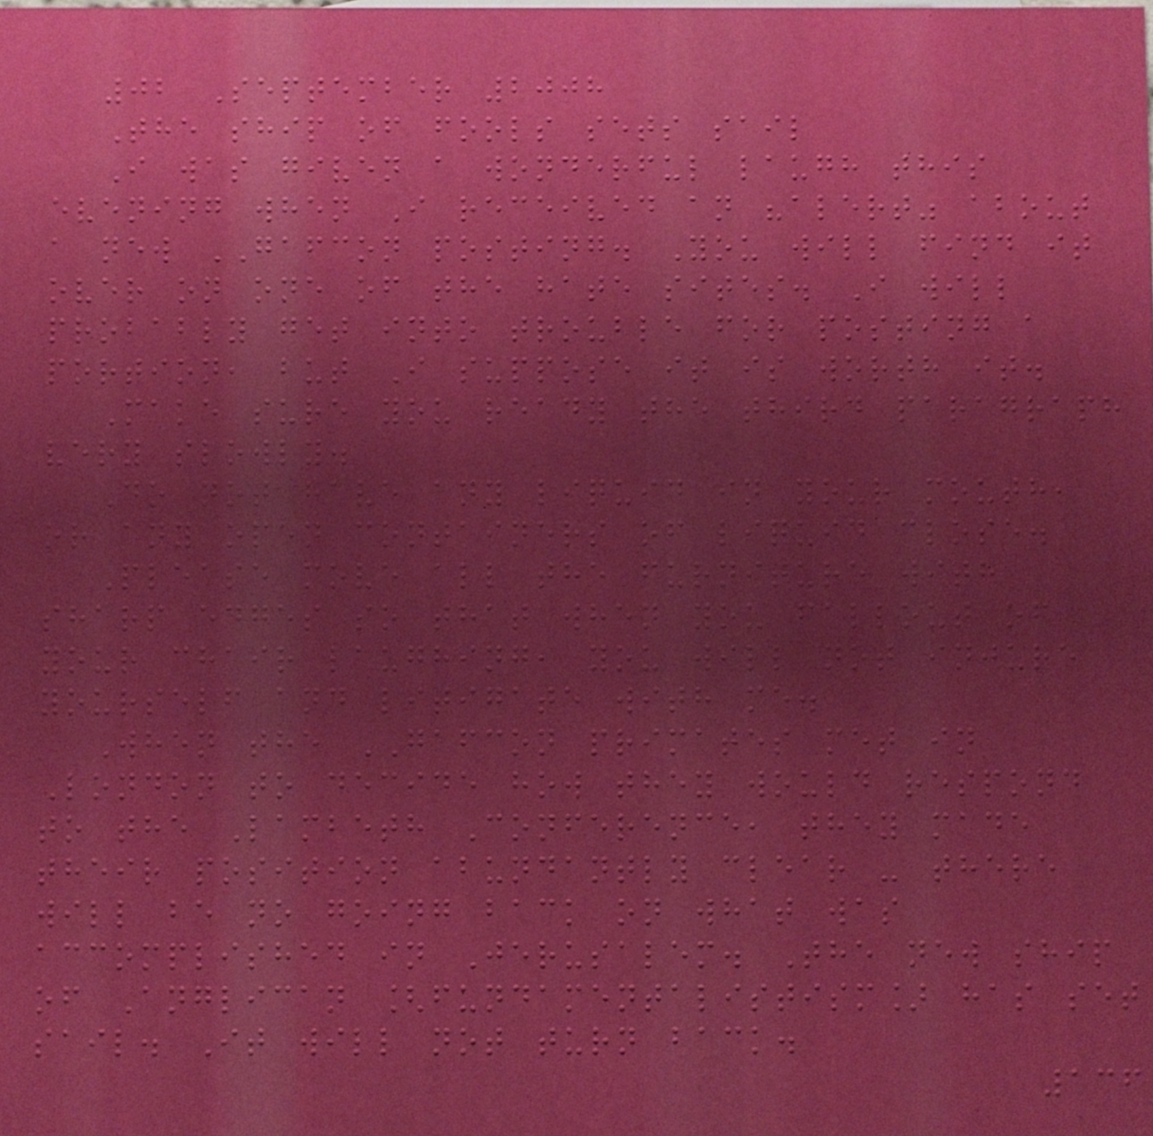02 September 2008
The ship of fools sets sail
I was given a wonderful laugh this
evening when I received an "alert" about
a new GAFCON posting. You will find it
over on one of the hate sites. I will
probably get into trouble for posting a
portion, but I suppose it is worth it.
Make sure you ready the third paragraph
very slowly.
Do not have any liquid in your mouth,
or any open containers of liquid close.
Please move all the furniture with
sharp edges so that when you fallout of
your chair laughing, you will not injure
yourself and litigate with me.
When the GAFCON primates met in
London to decide how they would respond
to the Lambeth Conference, they made
their position abundantly clear - there
will be no going back on what was
accomplished in Jerusalem. The new ship
of Anglican [fundamentalistism] has set
sail. It will not turn back.
136
